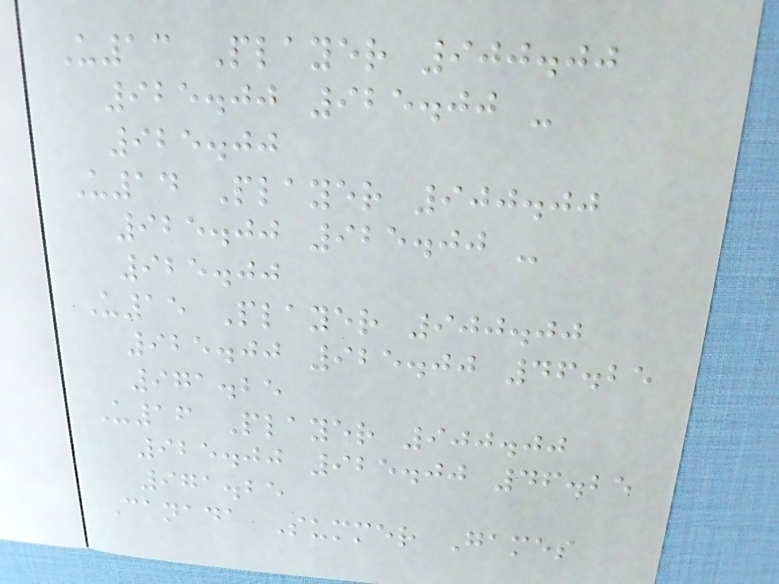U13 Player 900.00
925.00 925.00 -
925.00
U14 Player 900.00
925.00 925.00 -
925.00
U15 Player 900.00
925.00 925.00 46.25
971.25
U16 Player 900.00
925.00 925.00 46.25
971.25
Canada Summer Games
